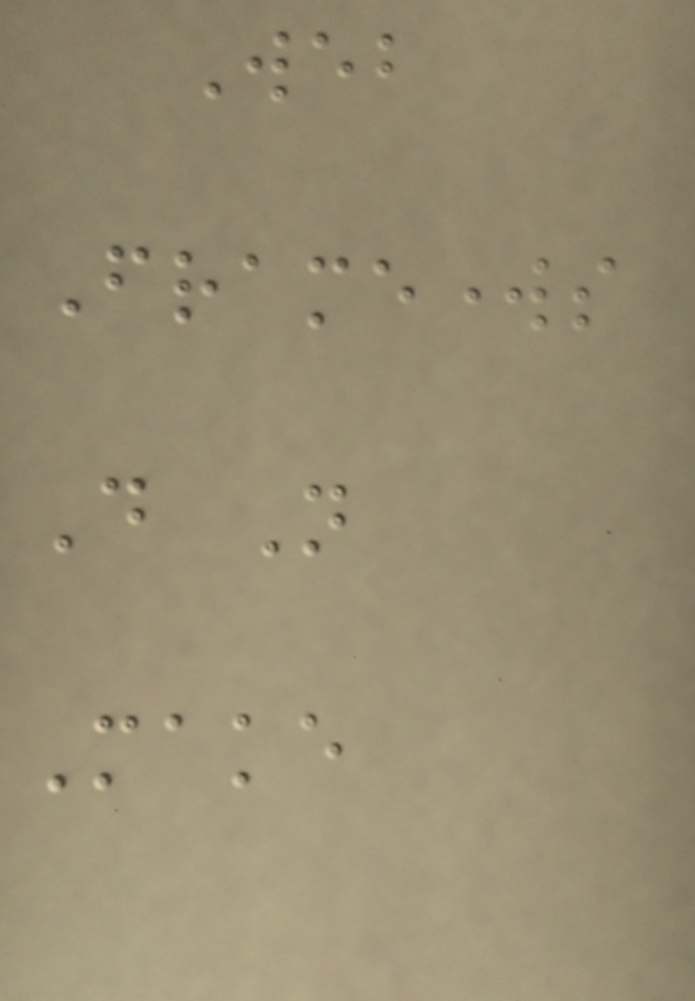Web
Frameworks
Do Not
Make
